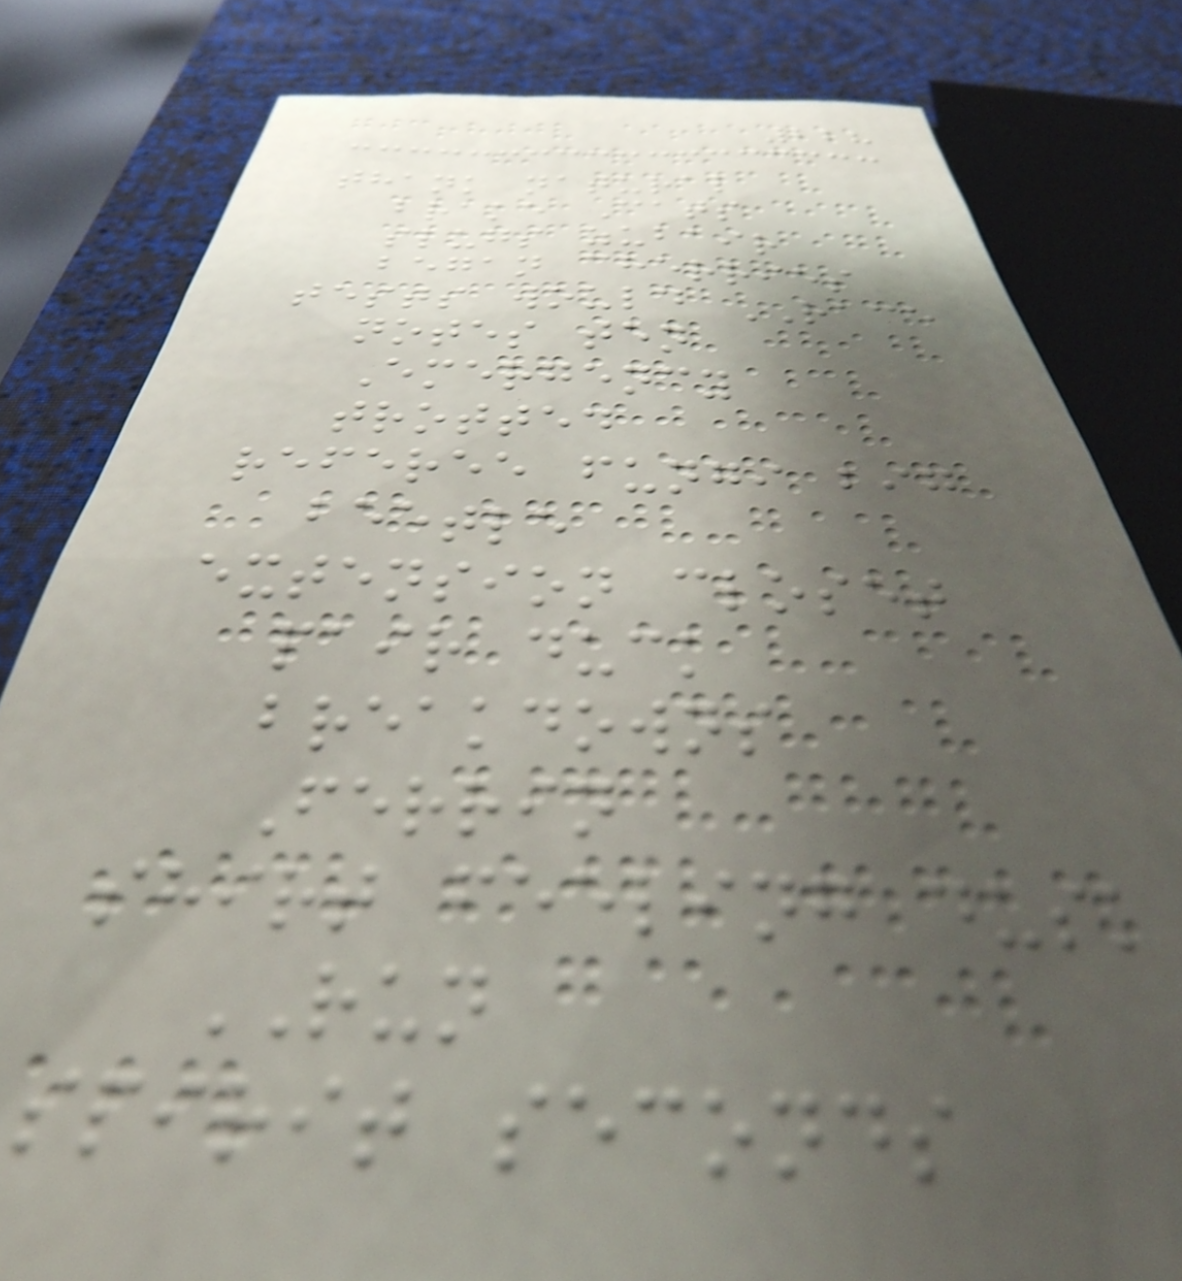228
thank natural
brake Cats
slugs zubair
began cherries
tests would RACE
notes ten
Emergency
trotted
referee fungi big
beetle
extension closet
pair duck
breakdowns
Ferrin
shirt feeling dusk
RUN
spirit seconds
